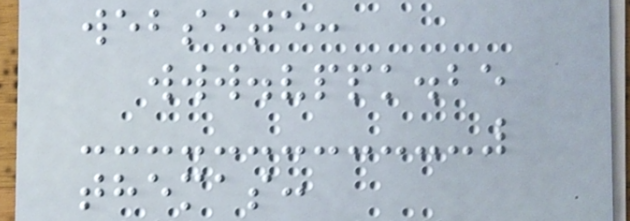website:
www.vppk.be
themas:
